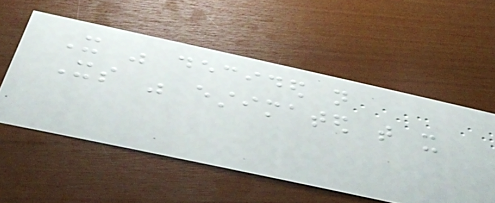It was decided not
Its was estimated that it
